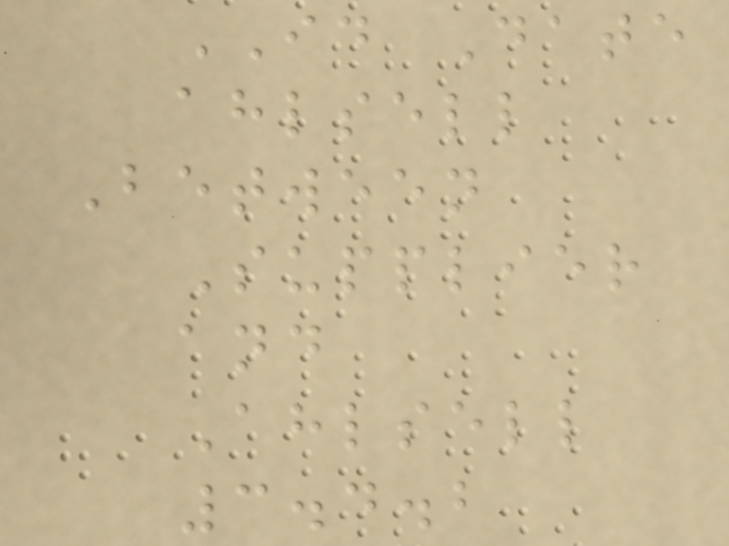ID Date
ahlsell
Between
Supplier
and
Ahlsell
3.4.2
